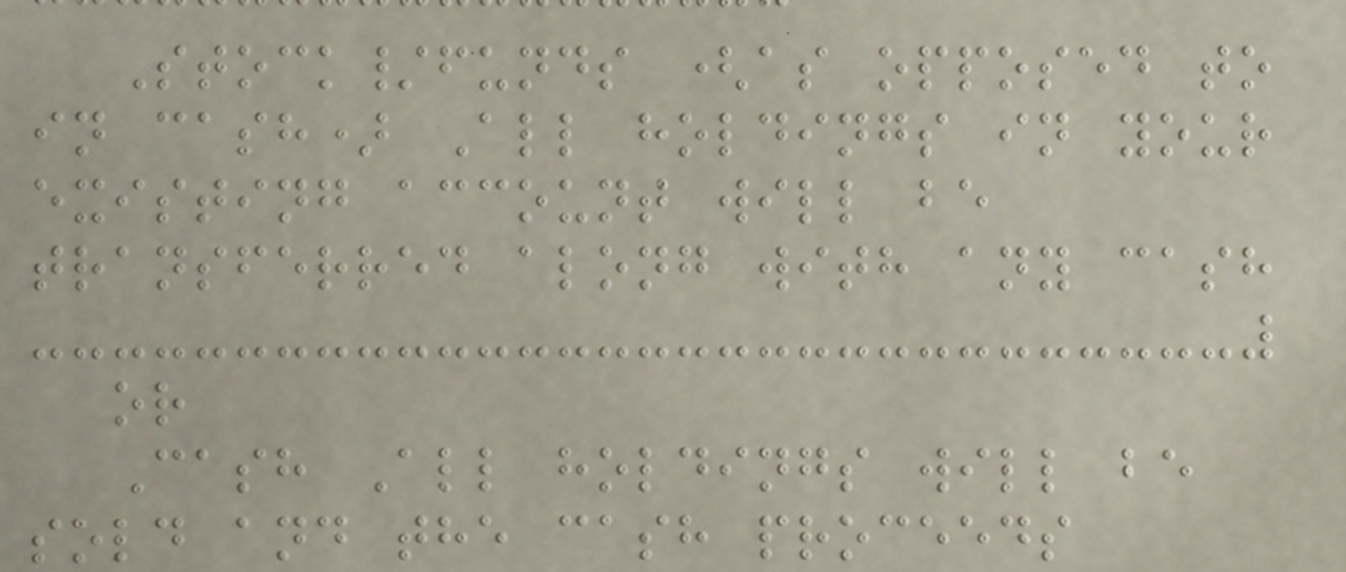Stock/funds (as opposed to
in cash) All holdings in your
existing account will be
transferred along with any cash
or
Cash All holdings will be
sold and the cash proceeds
